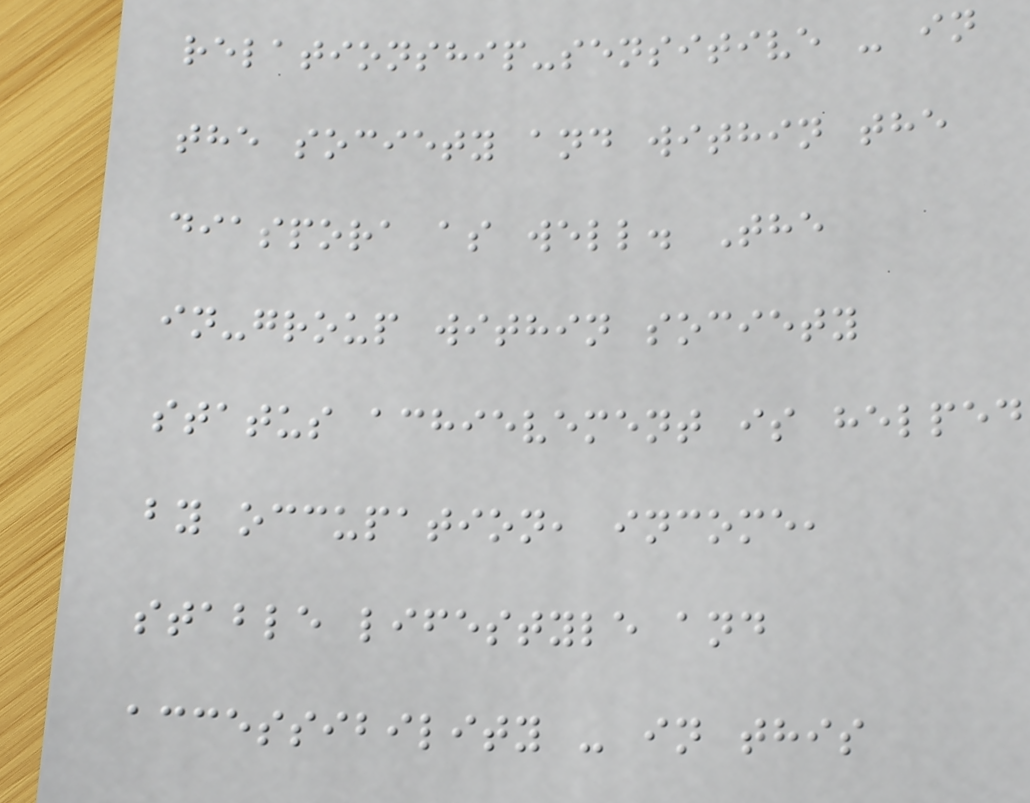relationship-sensitive - in
the society and within the
diaspora as well. The
in-group within society
status achievement is helped
by occupation, income,
stable lifestyle and
accessibility - in this
